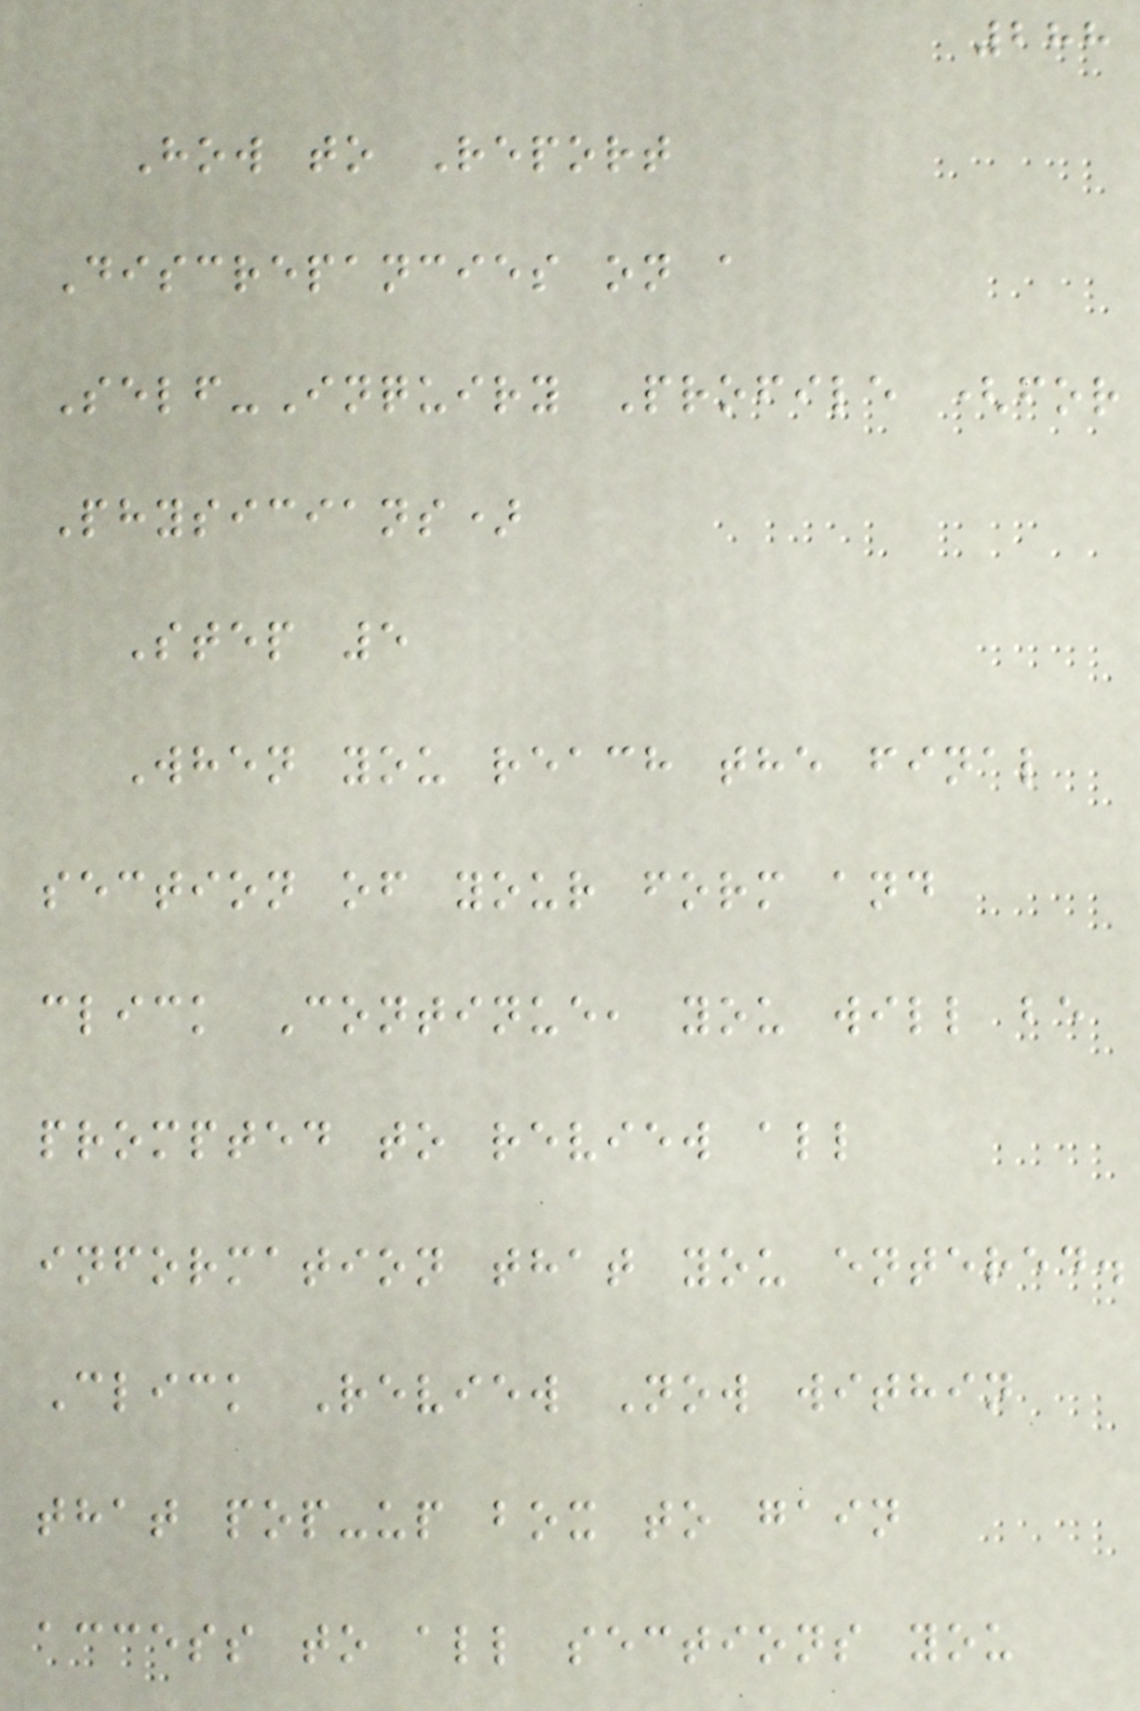288
How to Report
Discrepancies on a
Self-Inquiry Profile (for
Physicians)
Step 5
When you reach the final
section of your form and
click Continue, you will be
prompted to review all
information that you entered.
Click Review Now within
that pop-up box to gain
access to all sections you
